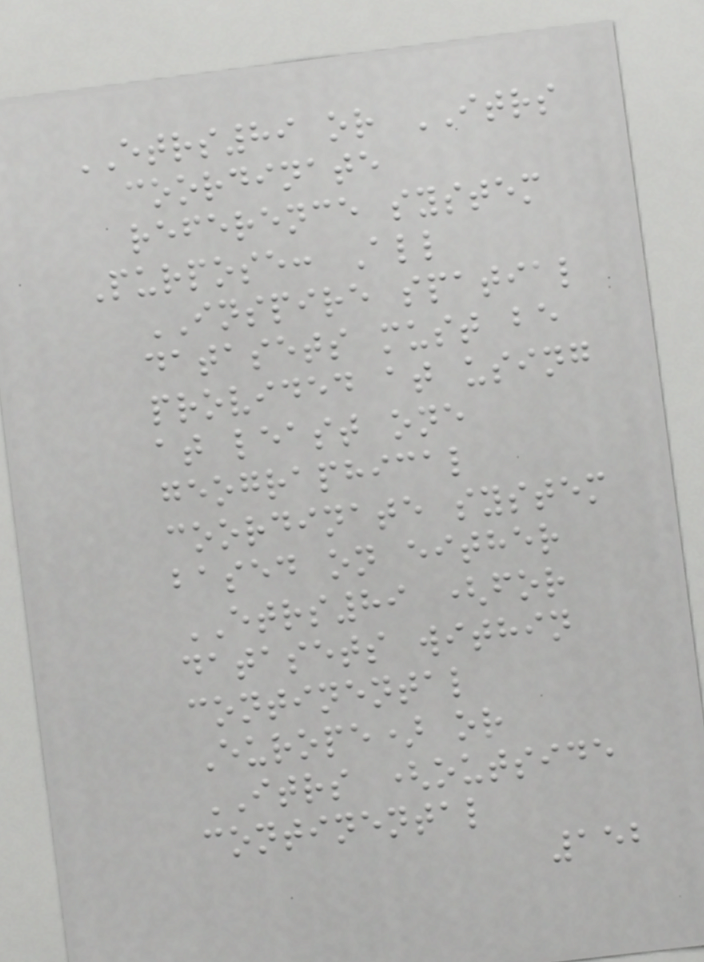ETRS89 or ITRS
coordinate
reference system
Purpose: All
INSPIRE spatial
datasets must be
provided at using
at least one
geographical
coordinate system
based on either
ETRS89 (for
datasets within
continental
Europe) or
ITRS (outside
continental
152
